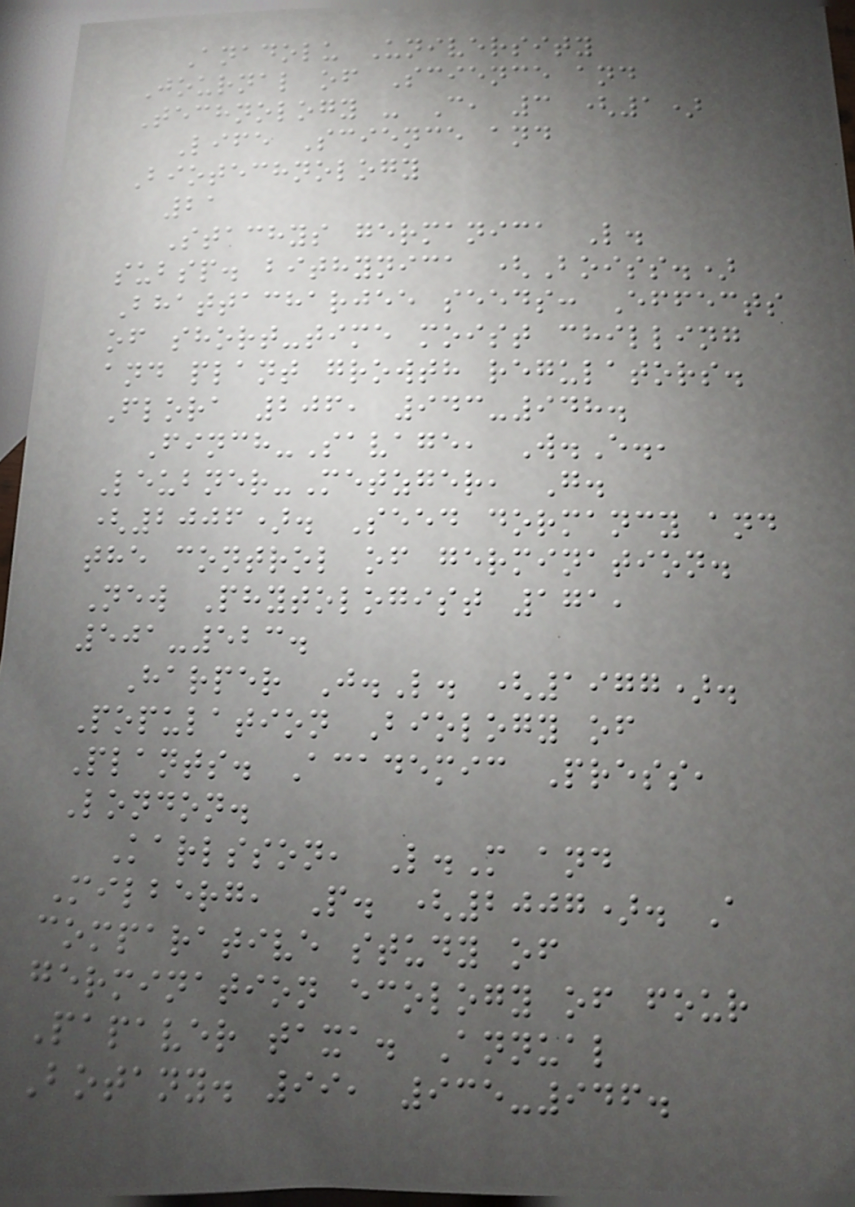Anadolu University
Journal of Science and
Technology - C, 3 (1)
Life Science and
Biotechnology
21
Stachys germanica L.
subsp. bithynica (Boiss.)
Bhattacharjee seeds: Effects
of short-time moist chilling
and plant growth regulators.
Flora 206, 943-948.
Finch-Savage, W.E.,
Leubner-Metzger, G.
(2006). Seed dormancy and
the control of germination.
New Phytologist 171,
501-523.
Harper J.L. (1977).
Population Biology of
Plants. Academic Press,
London.
Karlsson, L.M and
Milberg, P. (2007). A
comparative study of
germination ecology of four
Papaver taxa. Annual
Botany. 99, 935-946.
